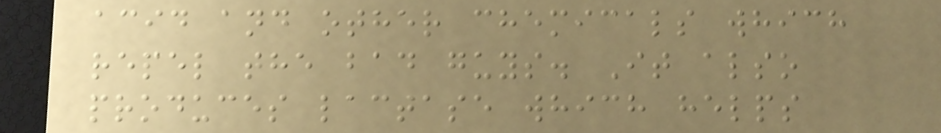acid and other chemicals which
repel the bad guys. It also
produces lactase which helps
